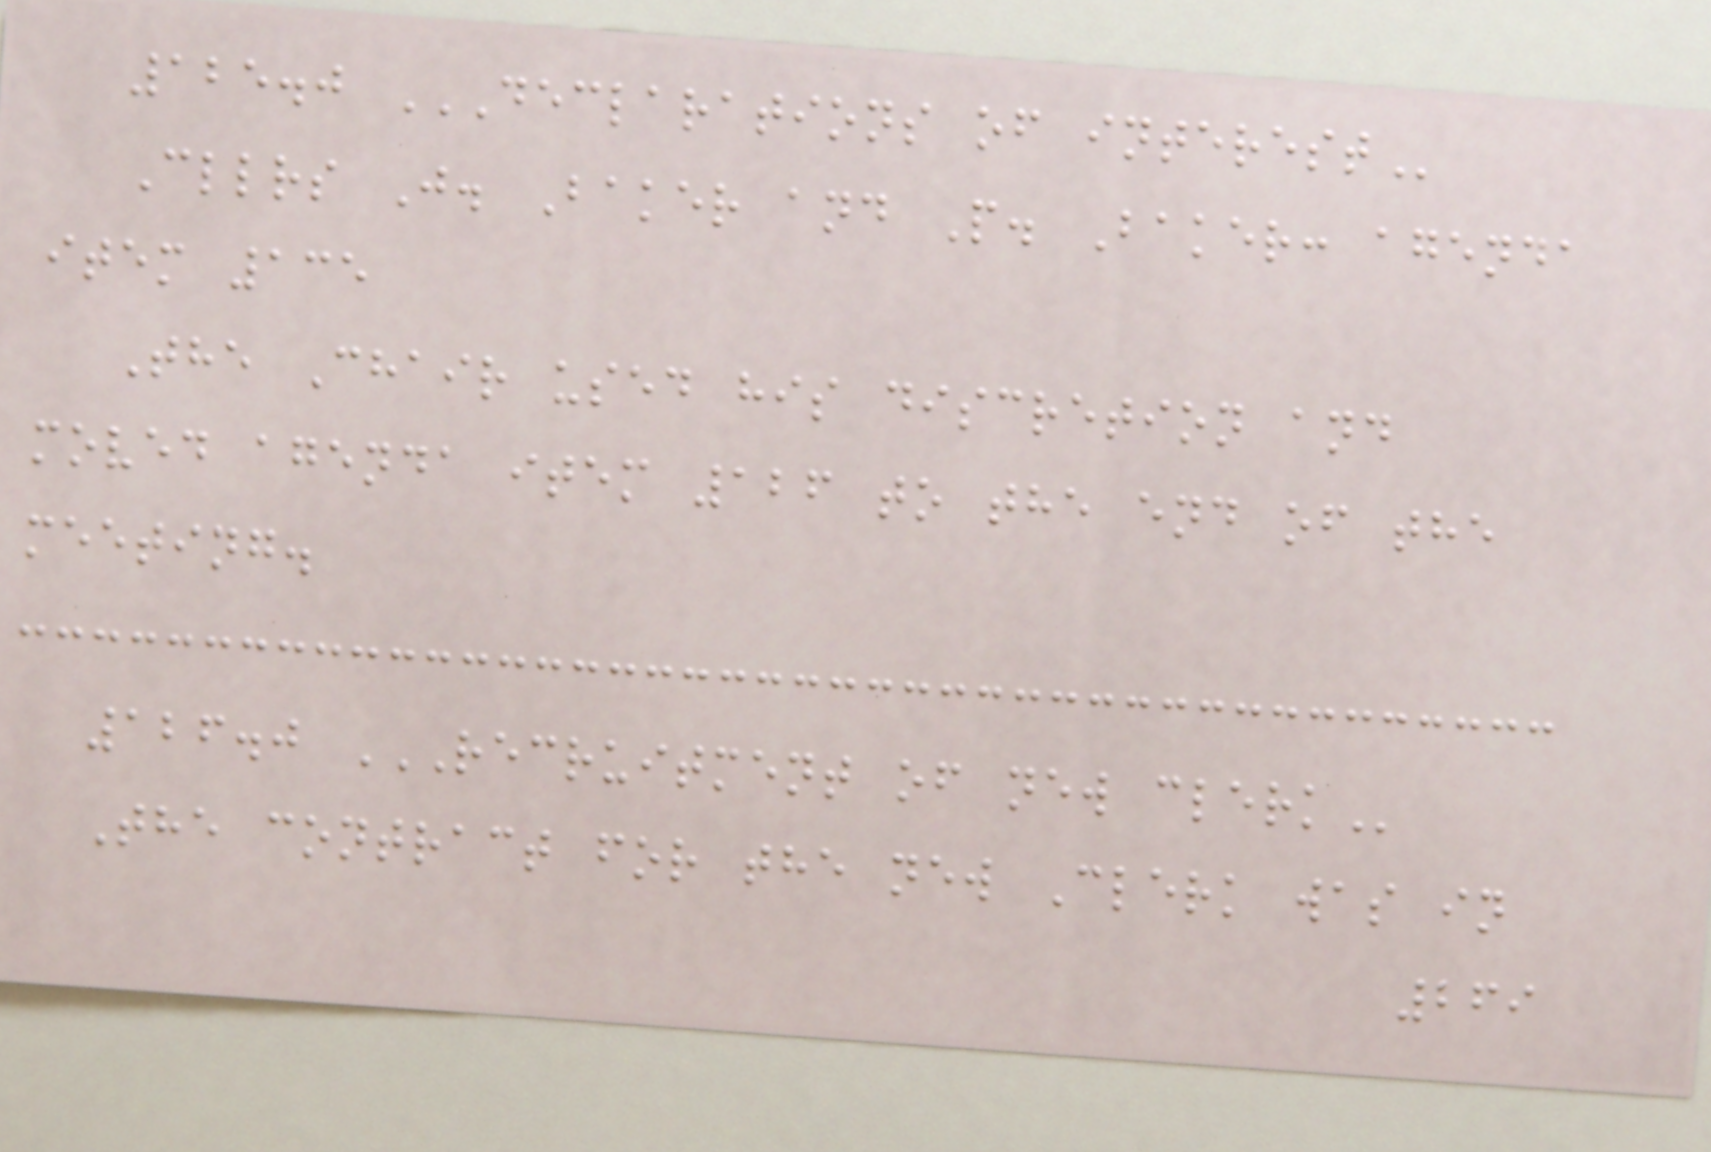125.0 DECLARATIONS OF INTEREST
Cllrs J. Baker and P. Baker: agenda
item 135
The Chair used his discretion and
moved agenda item 126 to the end of the
meeting.
126.0 RECRUITMENT OF NEW CLERK
The contract for the new Clerk was in
269
